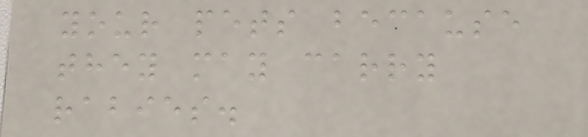your pets because
they may carry
rabies.
